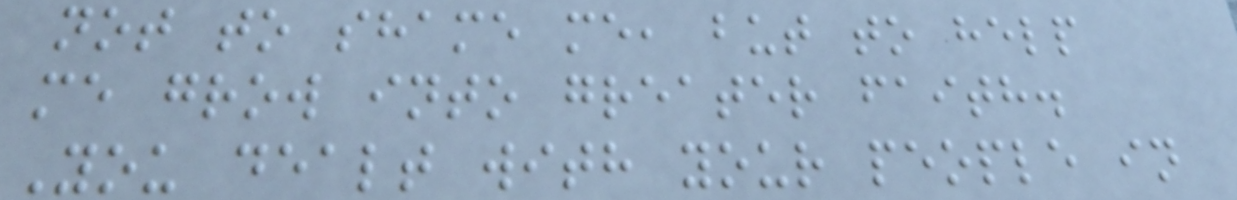not to shame me, but to help
me grow into greater faith.
You dealt with your people in
